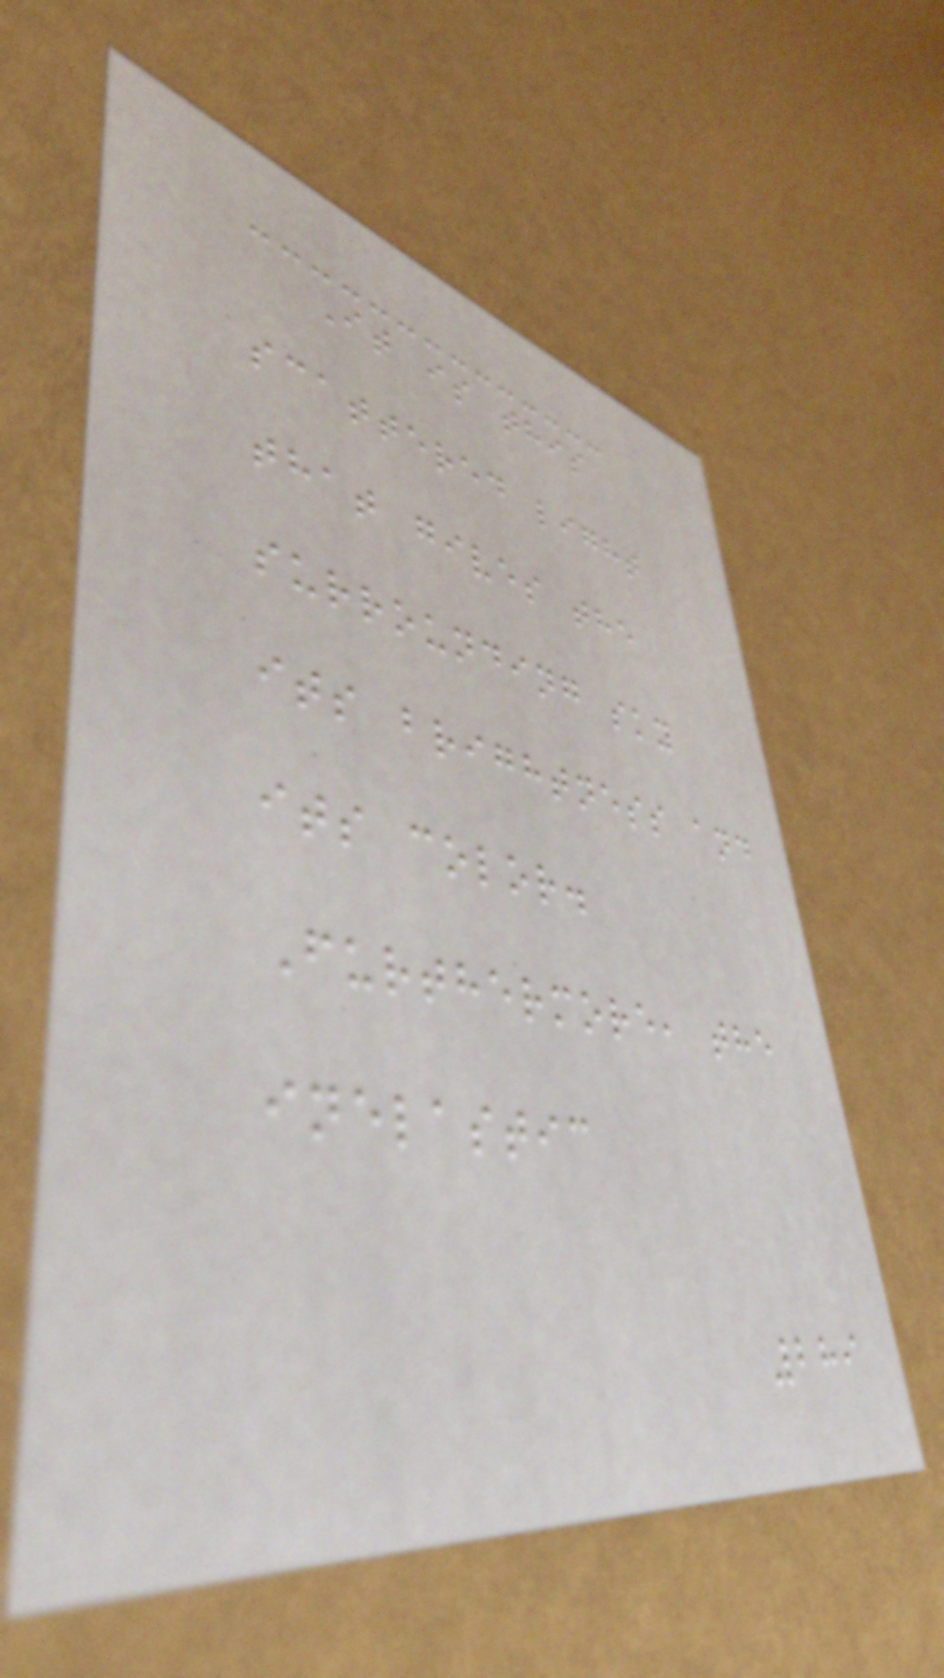It is this
scattered light
that gives the
surrounding sky
its brightness and
its color.
Furthermore, the
inelastic
289
